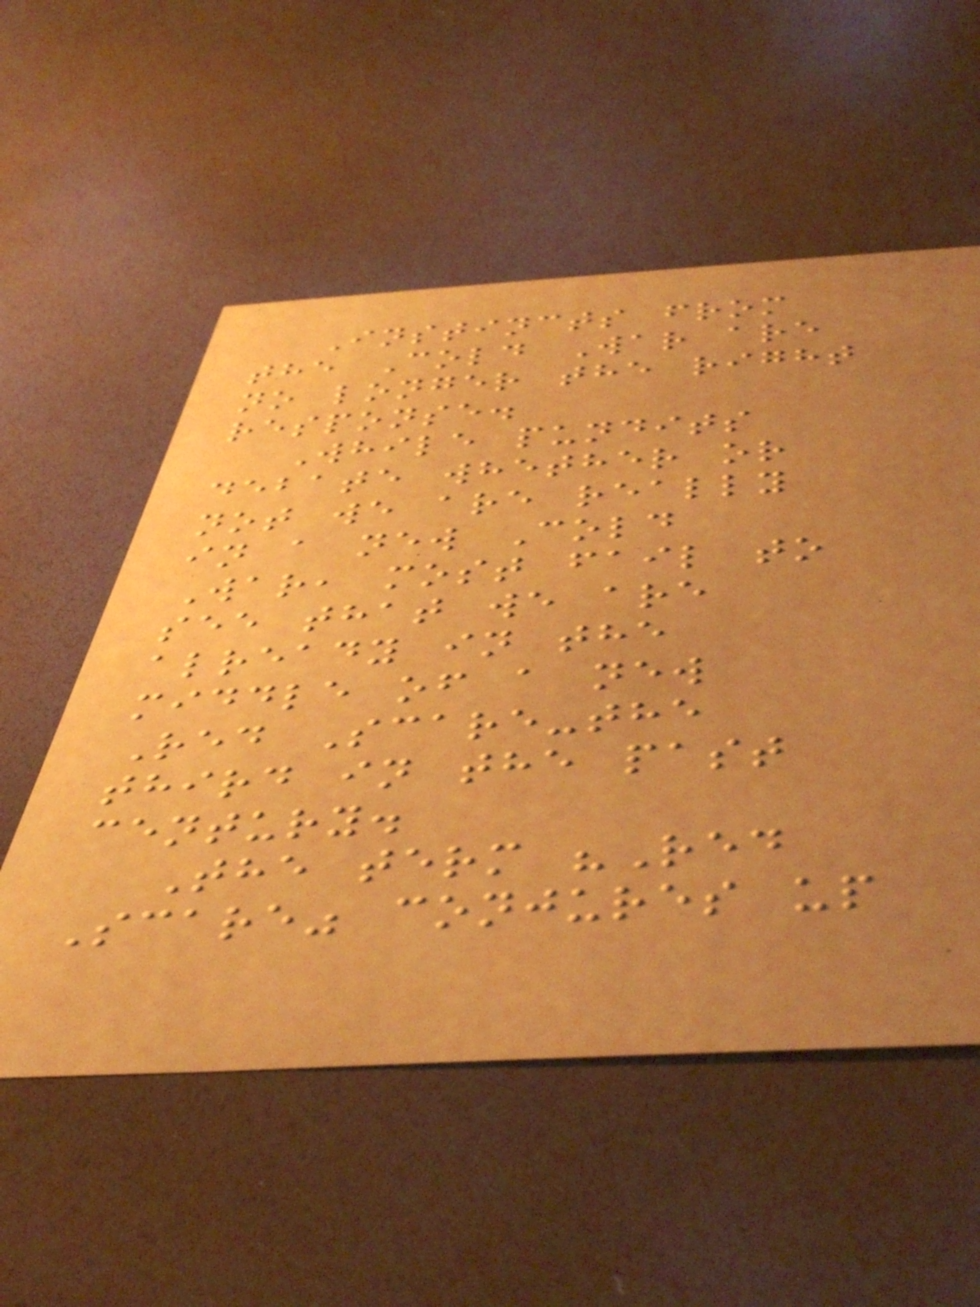Instincts from
the Cold War are
no longer the right
response.
While pundits
debate whether or
not we are really
in a new Cold
War, most fail to
see that we are
already in the
middle of a new
Red Scare-the
third in the past
century.
The term "Red
Scare" conjures up
